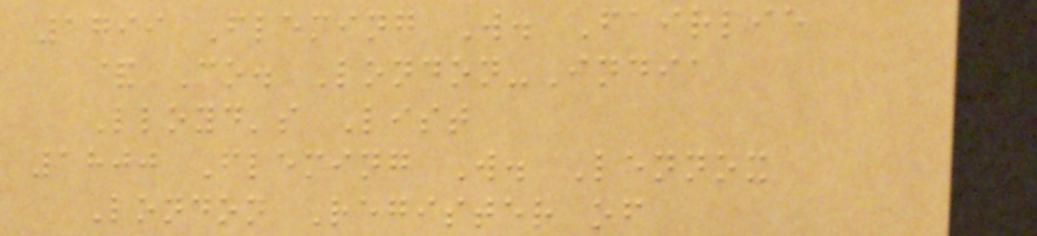1799 Fleming W. Fairlie
& Co. London-India
Lloyd's List
1800 Fleming W. Lennox
London Register of
